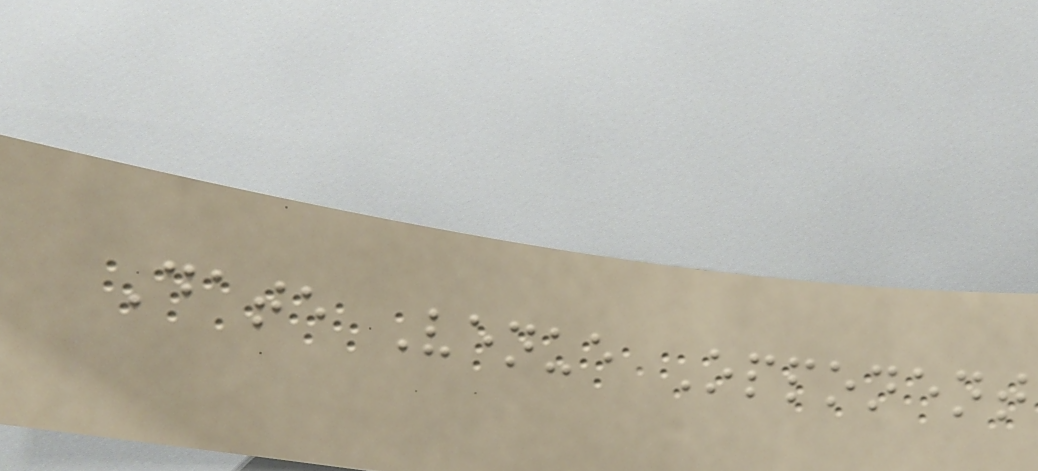Date Venue Opponent
